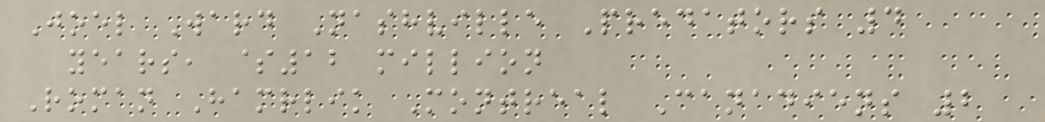Joel Ward Nashville Predators 4
years, $12 million
Roman Hamrlik Montreal Canadiens 2
